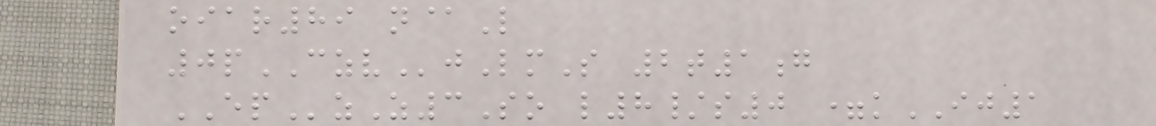oiar89 n@L
0pCZVjLmS 2t1g
EPzZ3So l8/s0 =kIJ1
